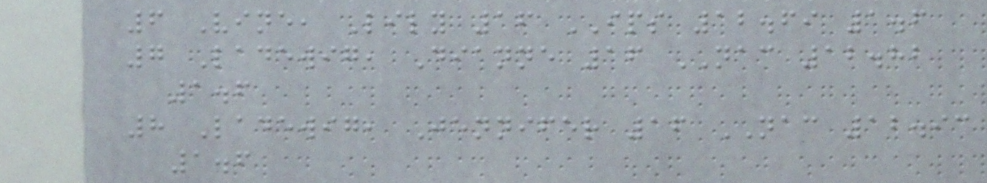6 Vine, Lily 16 IPS 12.69 1.6
7 Ladewig, Dianne 16 NAC 12.82
1.6
8 Ladewig, Jennifer 16 NAC 12.93
1.6
